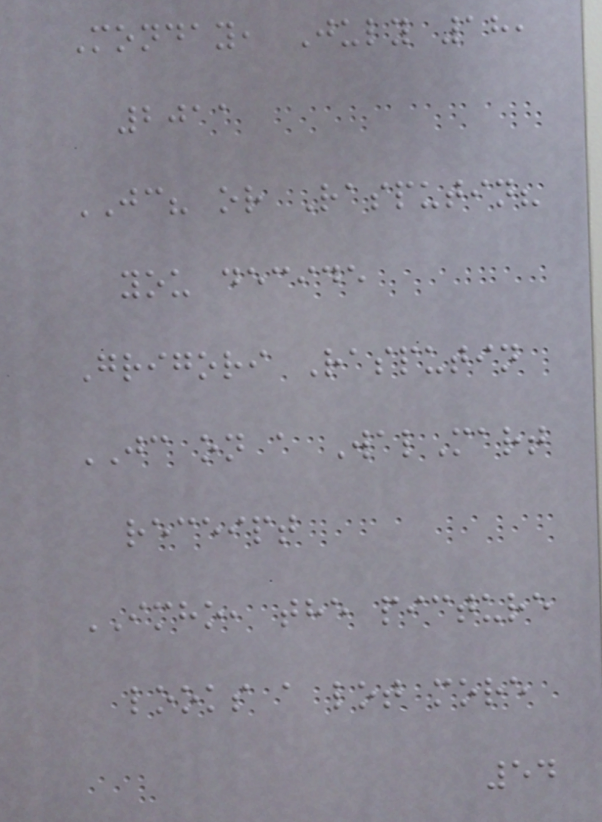Monday, July 18,
2011
JC? or Rasputin?
you decide
Grigori Rasputin
JC on a WalMart
receipt
IMHO, the picture
looks a lot more
54
